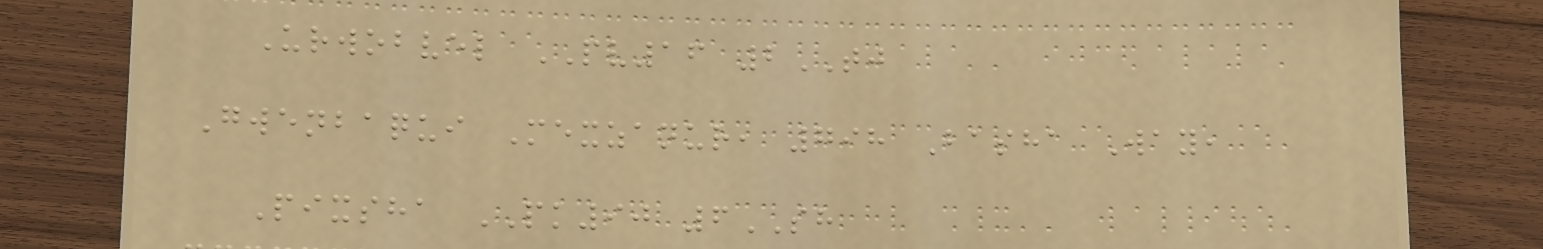Urwobvel PV16 2TJ
Gwenbaqui Mexzanur, 798 Basha Way,
Pixsha PK90 6SH
